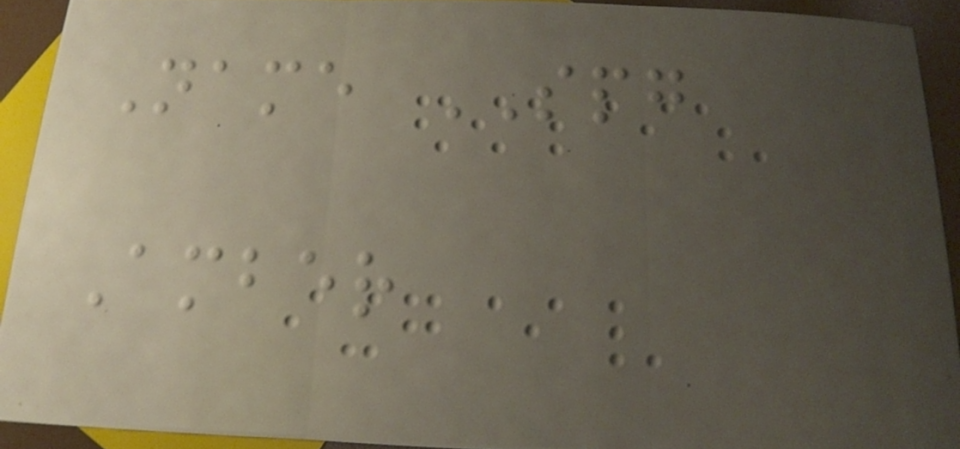Name SPG
Amber
